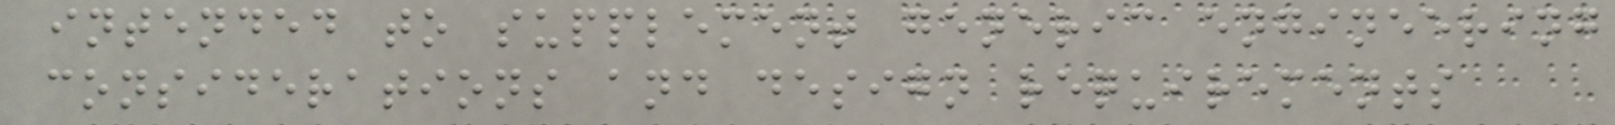intended to supplement generic engineering
considerations and design requirements
